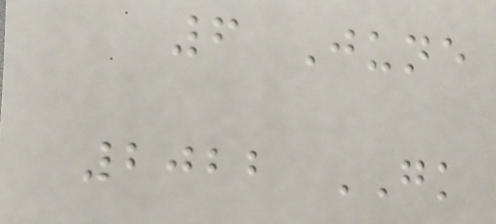6 June
2022 GK
